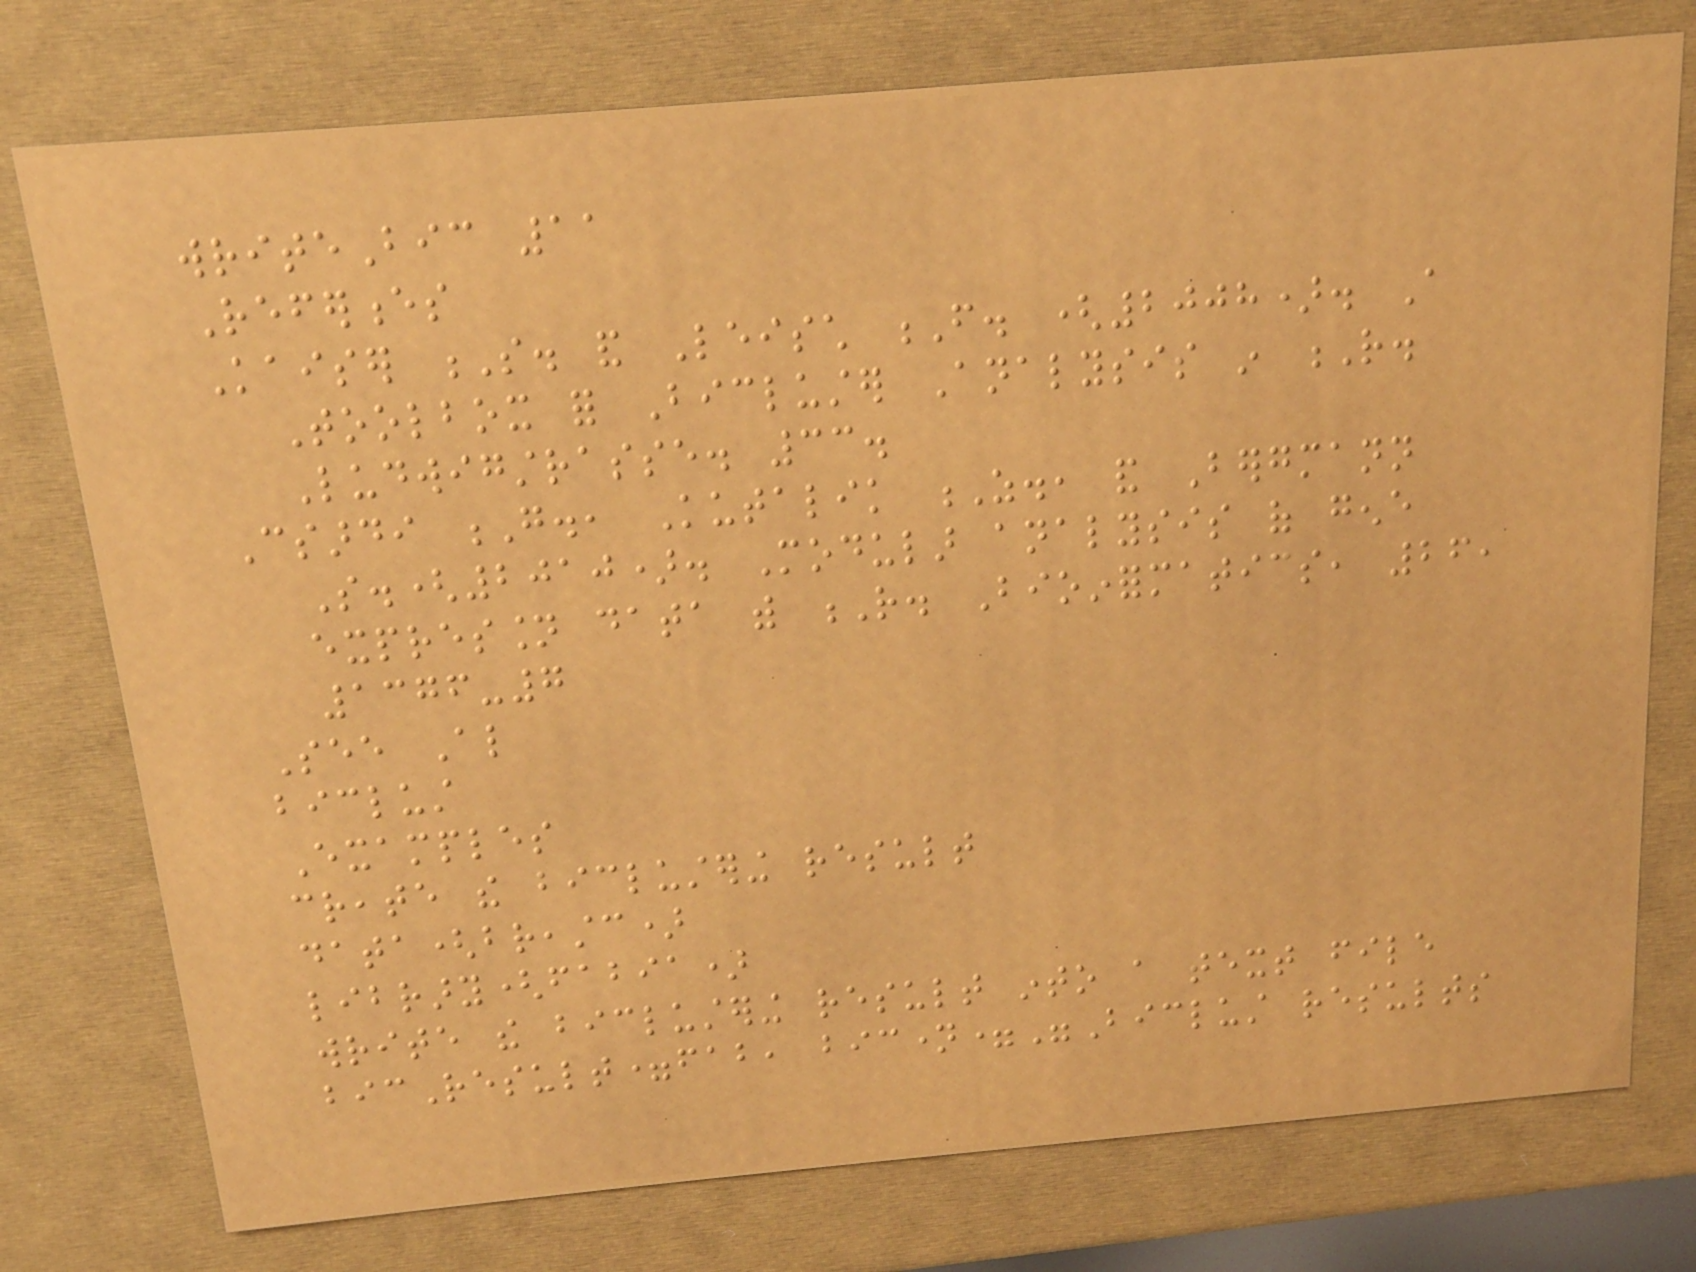writeBic 11
References
Kaiser S. and Leisch F. (2008). A
Toolbox for Bicluster Analysis in R.
Ludwigstrasse. 33.
Csardi G., Kutalik Z., and Bergmann
S.(2010). Modular analysis of gene
expression data with R. Bioinformatics, 26,
1376-7
See Also
biclust
Examples
create the biclustering result
data(breastc)
library(fabia)
write the biclustering result into a text file
bicResult=fab, bicname="Biclust results
